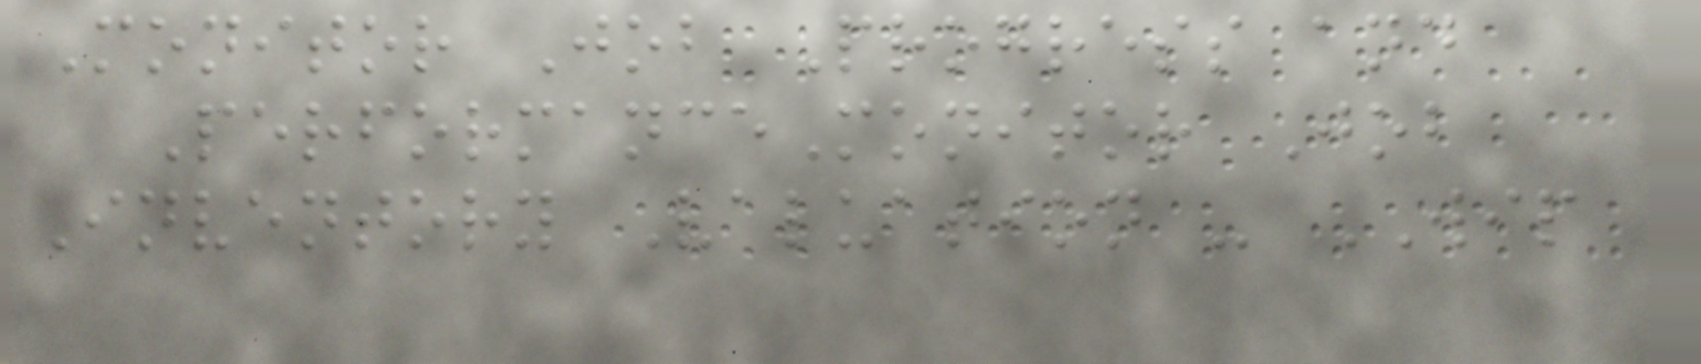Monitor Job Progress and
PerformanceMonitor Job
Inventory Valuation - WIP
